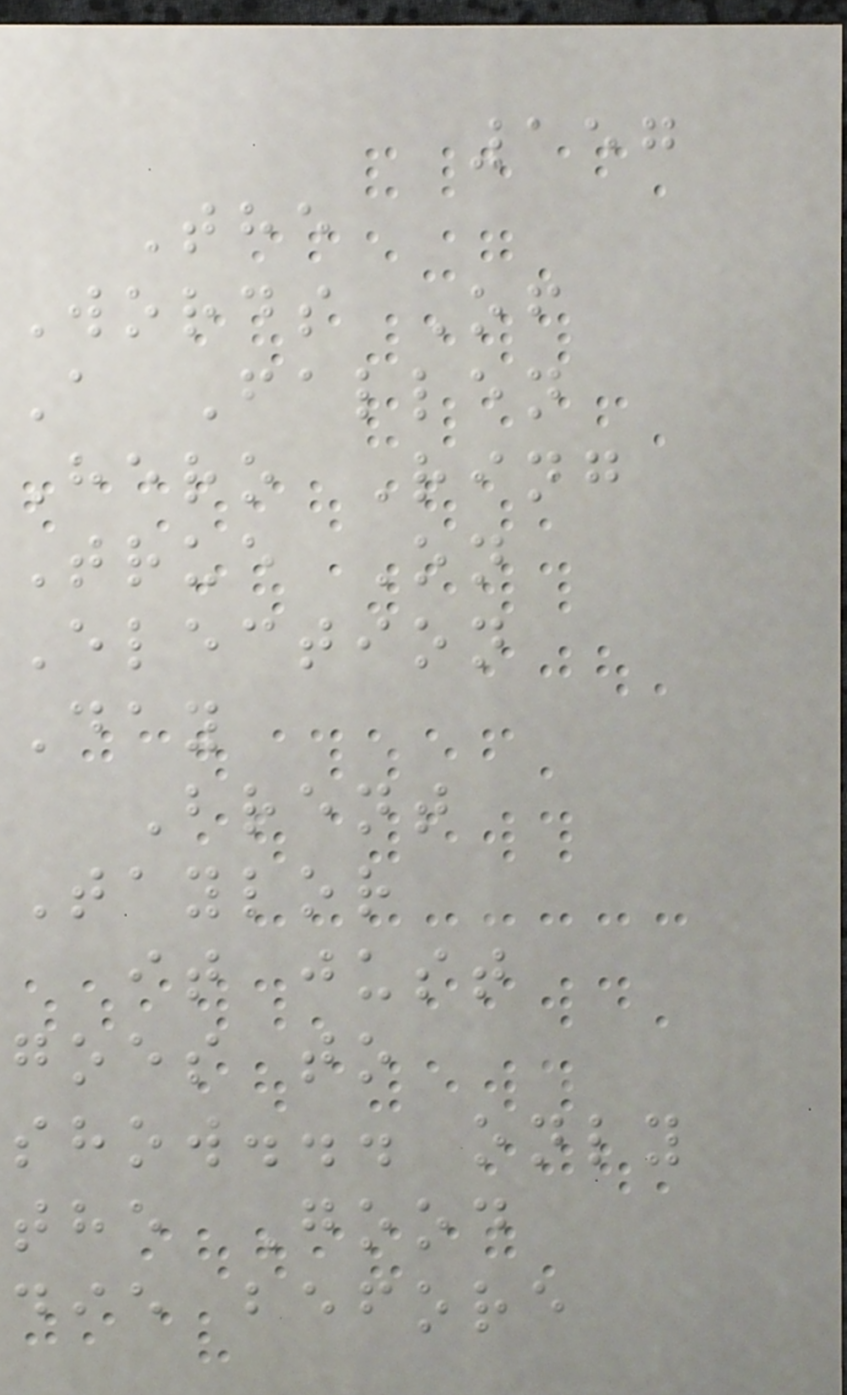157
The
Words Of
A Fallen
Hero Ring
True On
Election
Day
Brent
Taylor
it just
goes to
show... only
the Good
die before
